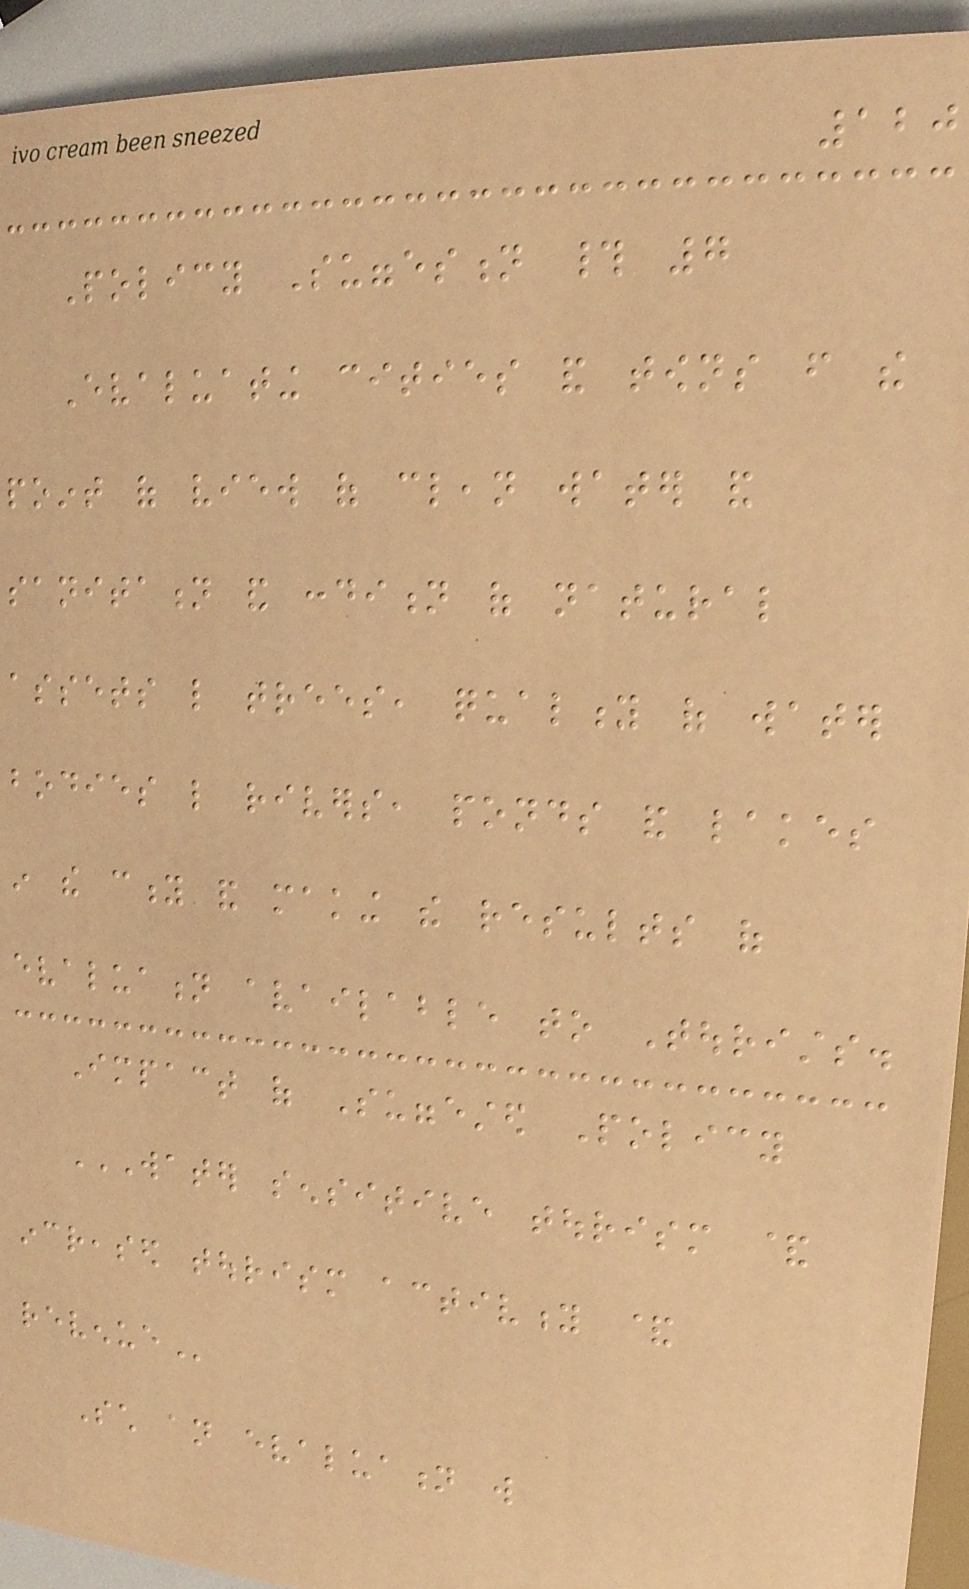120
Policy Suggestion # 7
Evaluating cities and towns from the
point of view of clean water and
sanitation and condition of natural
assets like trees, quality of water
bodies like rivers, ponds and lakes
in the city and making the results of
evaluation available to Tourists.
Impact of Suggested Policy
WATER SENSITIVE TOURISM &
INCREASED TOURISM ACTIVITY &
REVENUE
Such an evaluation will
